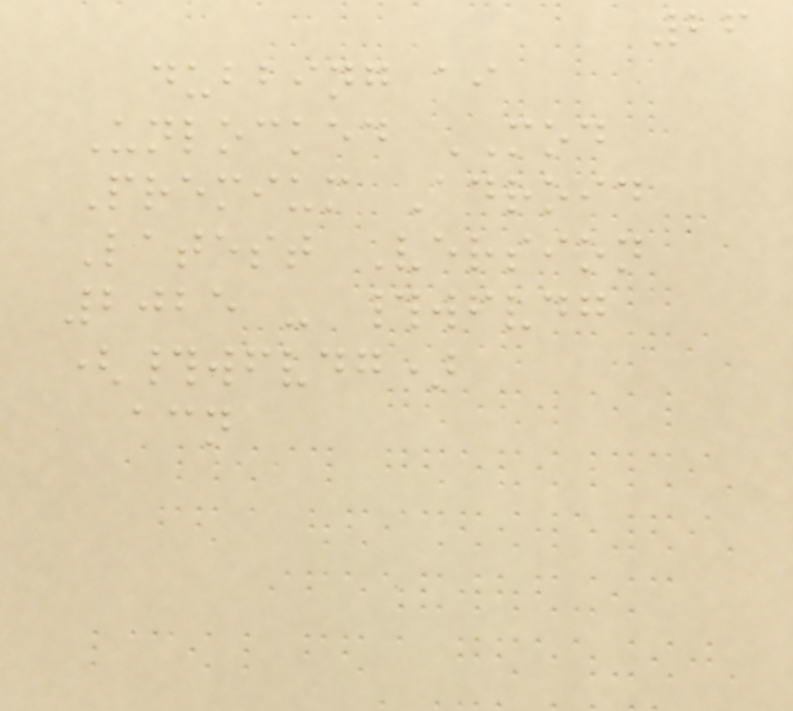26
dubbing ai
Unlocked MOD
Premium Adroid
Latest Version
2025 - #wfvdg
(#wfvdg)
acn
